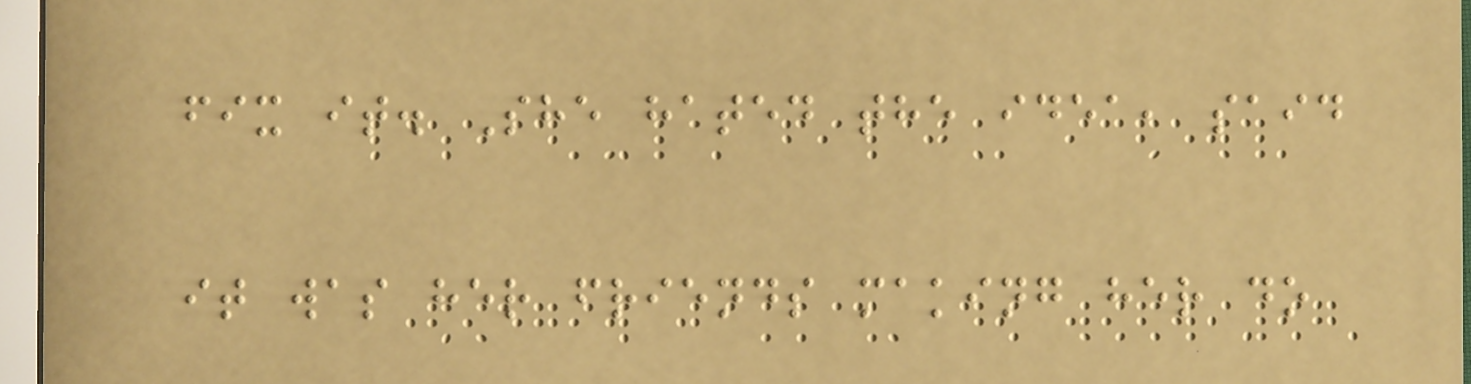fix it. She hated the idea, said
it was her friends making her do
